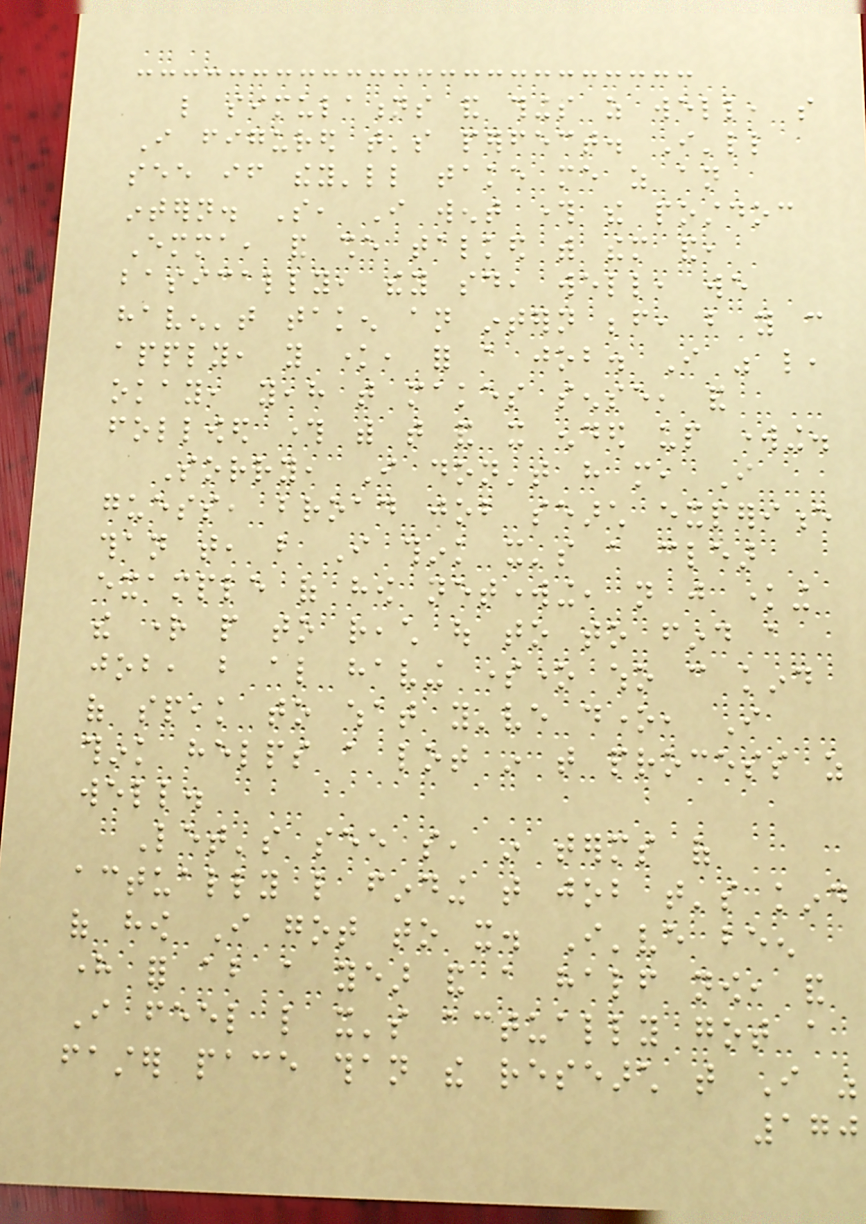like simulations and things as well, so
I figured that's perfect. I'll
see if they'll take me as an
intern. So, I went through the postdoc
Emma, and she talked with them and,
basically, they said, well, we
haven't taken an intern before, but you can
apply, you know, for a job. I was like,
okay, yeah that makes sense, and
followed through with that and it ended up working.
Sorry, I don't have more, I
guess, broad job search experience
than that, but I think it's a clear
example of how networking, not just knowing
the right people to reach out to to find a
job, but also having someone who can kind
of speak to what you've done, I
think helps a lot in that process as
well.
Let's see so, in terms of
actually like finding that job that's kind
of how I got to it. I've been
here for about a year and a half now, and
I feel like it's actually got a
faster pace than the research that I was
170
